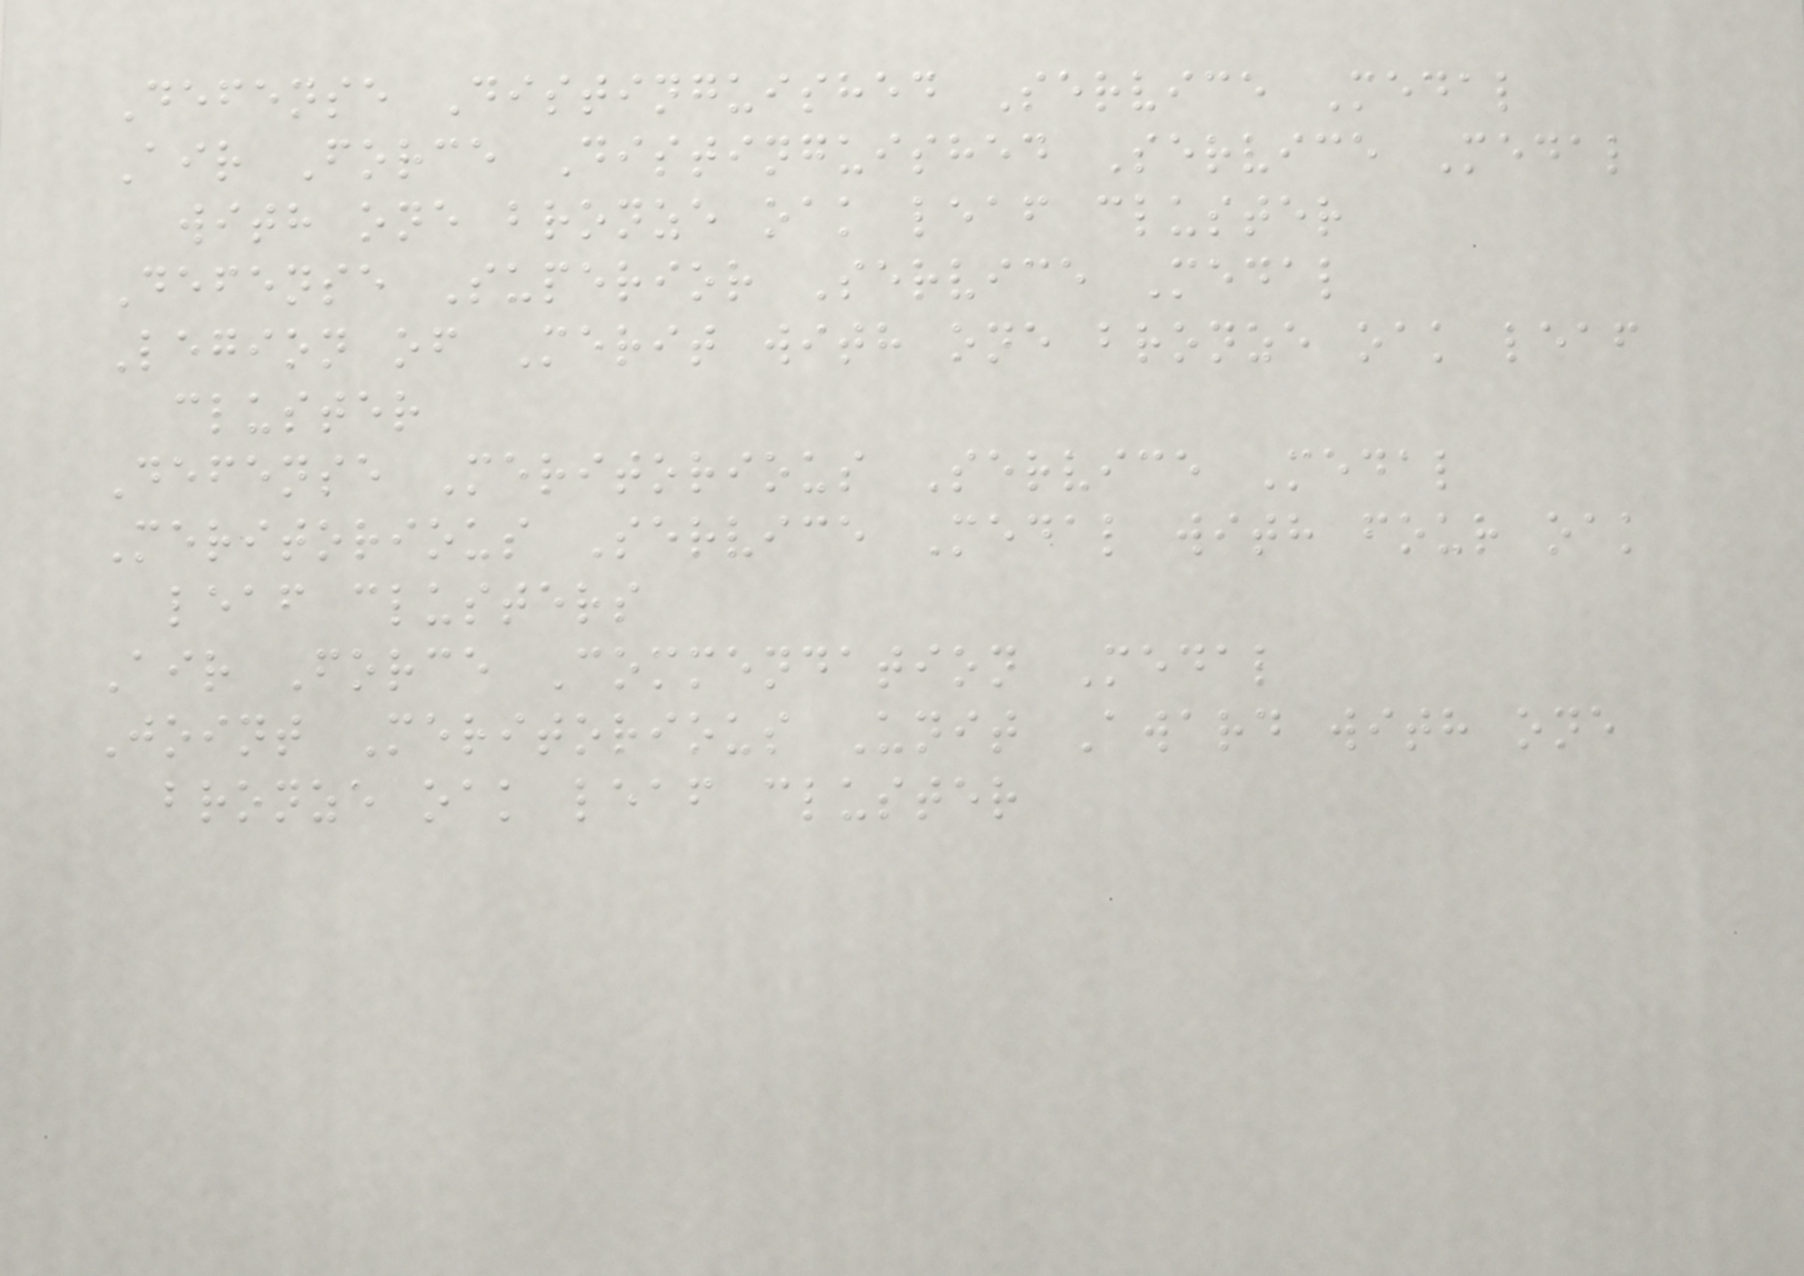Defense Distinguished Service Medal
Air Force Distinguished Service Medal
with one bronze oak leaf cluster
Defense Superior Service Medal
Legion of Merit with one bronze oak leaf
cluster
Defense Meritorious Service Medal
Meritorious Service Medal with four oak
leaf clusters
Air Force Commendation Medal
Joint Meritorious Unit Award with one
bronze oak leaf cluster
